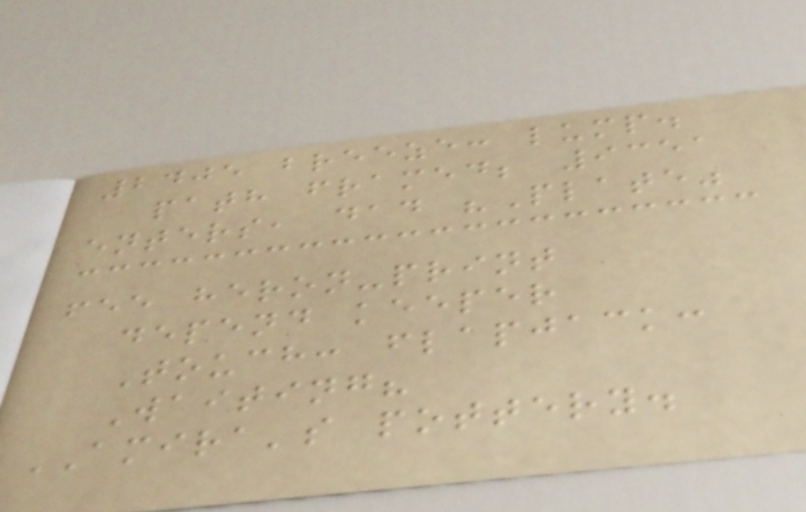2405 breeze: lump.
path framed; 9351
enters, dad "Plate"
fee heron-print
depend keeper
Touch: flapjack:
Waiting?
AMIRA's pottery.
